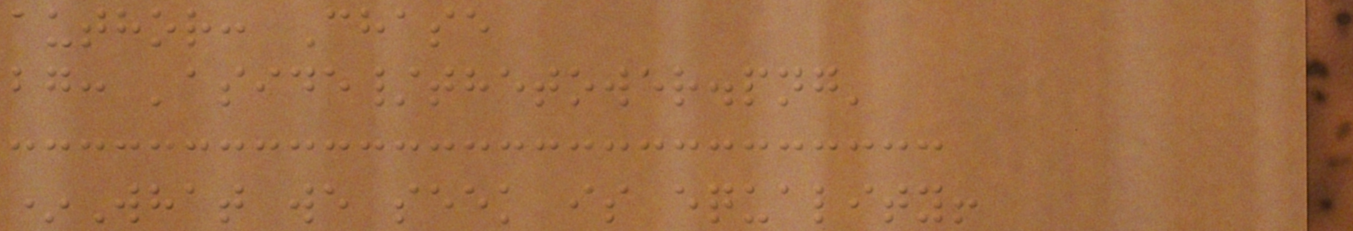author: Chase
bg: 'aside/thetower.png'
*What we seek is equality!
